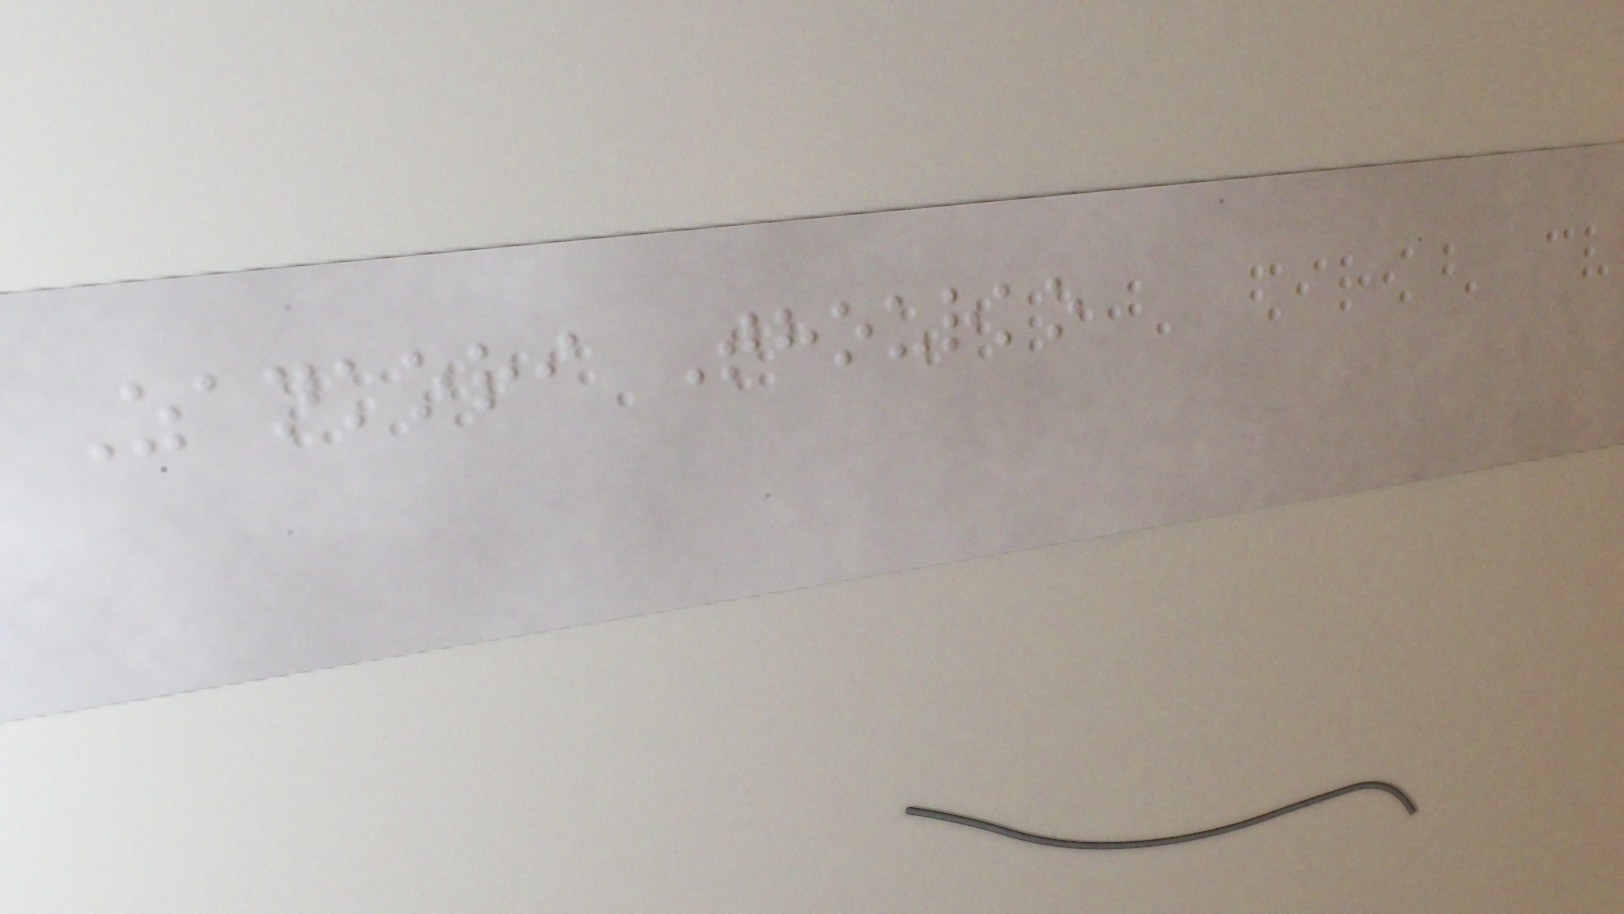Zankori Thourko
